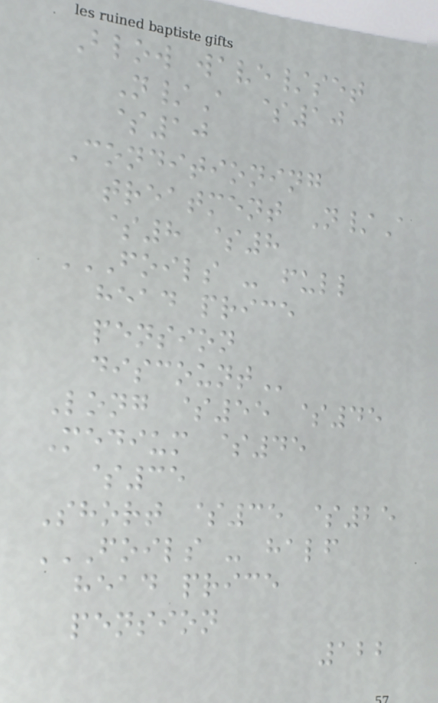Blow wave/set
N/A $10
$10
Conditioning
treatment N/A
$8 $8
FOILS - FULL
HEAD PRICE
PENSION
DISCOUNT
Long $55 $45
Medium $45
$35
Short $35 $25
FOILS - HALF
HEAD PRICE
PENSION
122
